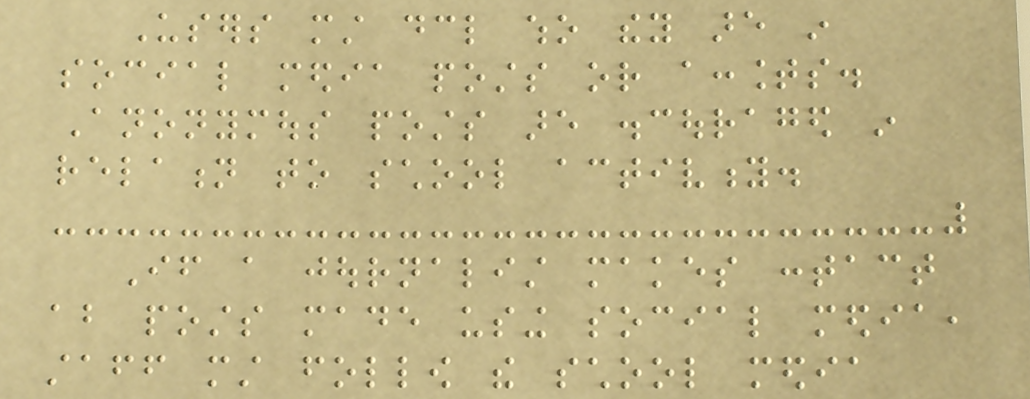Users must declare who they are in
social media posts or accounts.
Anonymous posts are discouraged in
relation to school activity.
If a journalist makes contact
about posts made using social media,
staff must follow the school media
